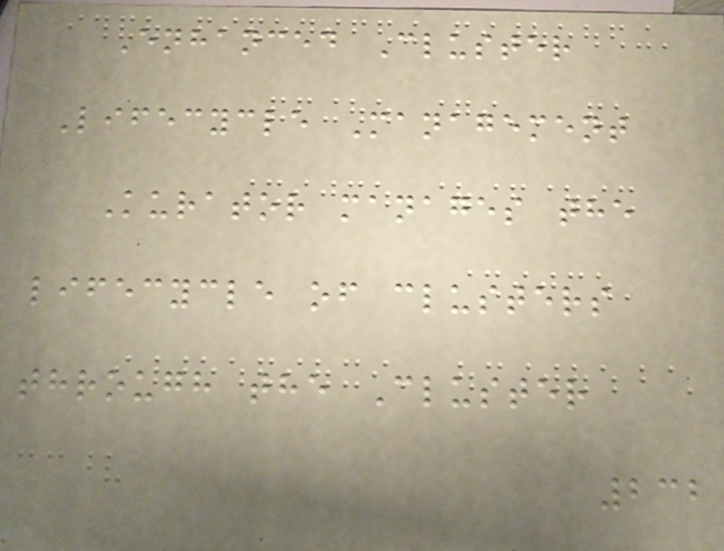Enhanced Cluster
Lifecycle Management
Kurator manages the
lifecycle of clusters
through the Cluster
232
